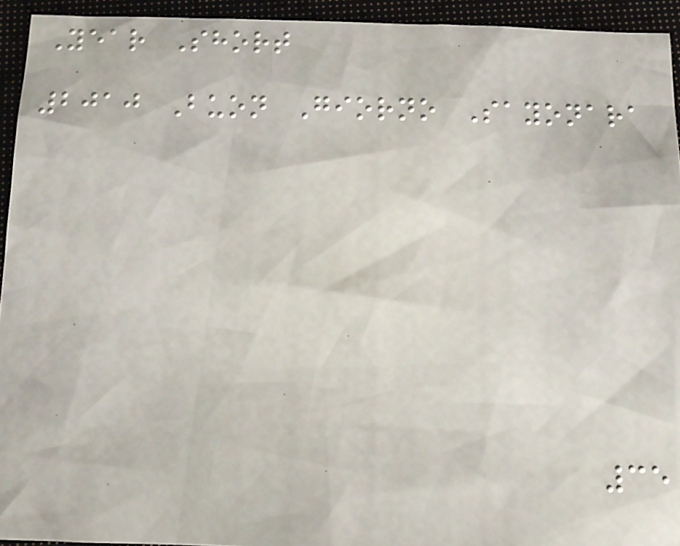Year Short
2010 Buon Giorno Sayonara
35
